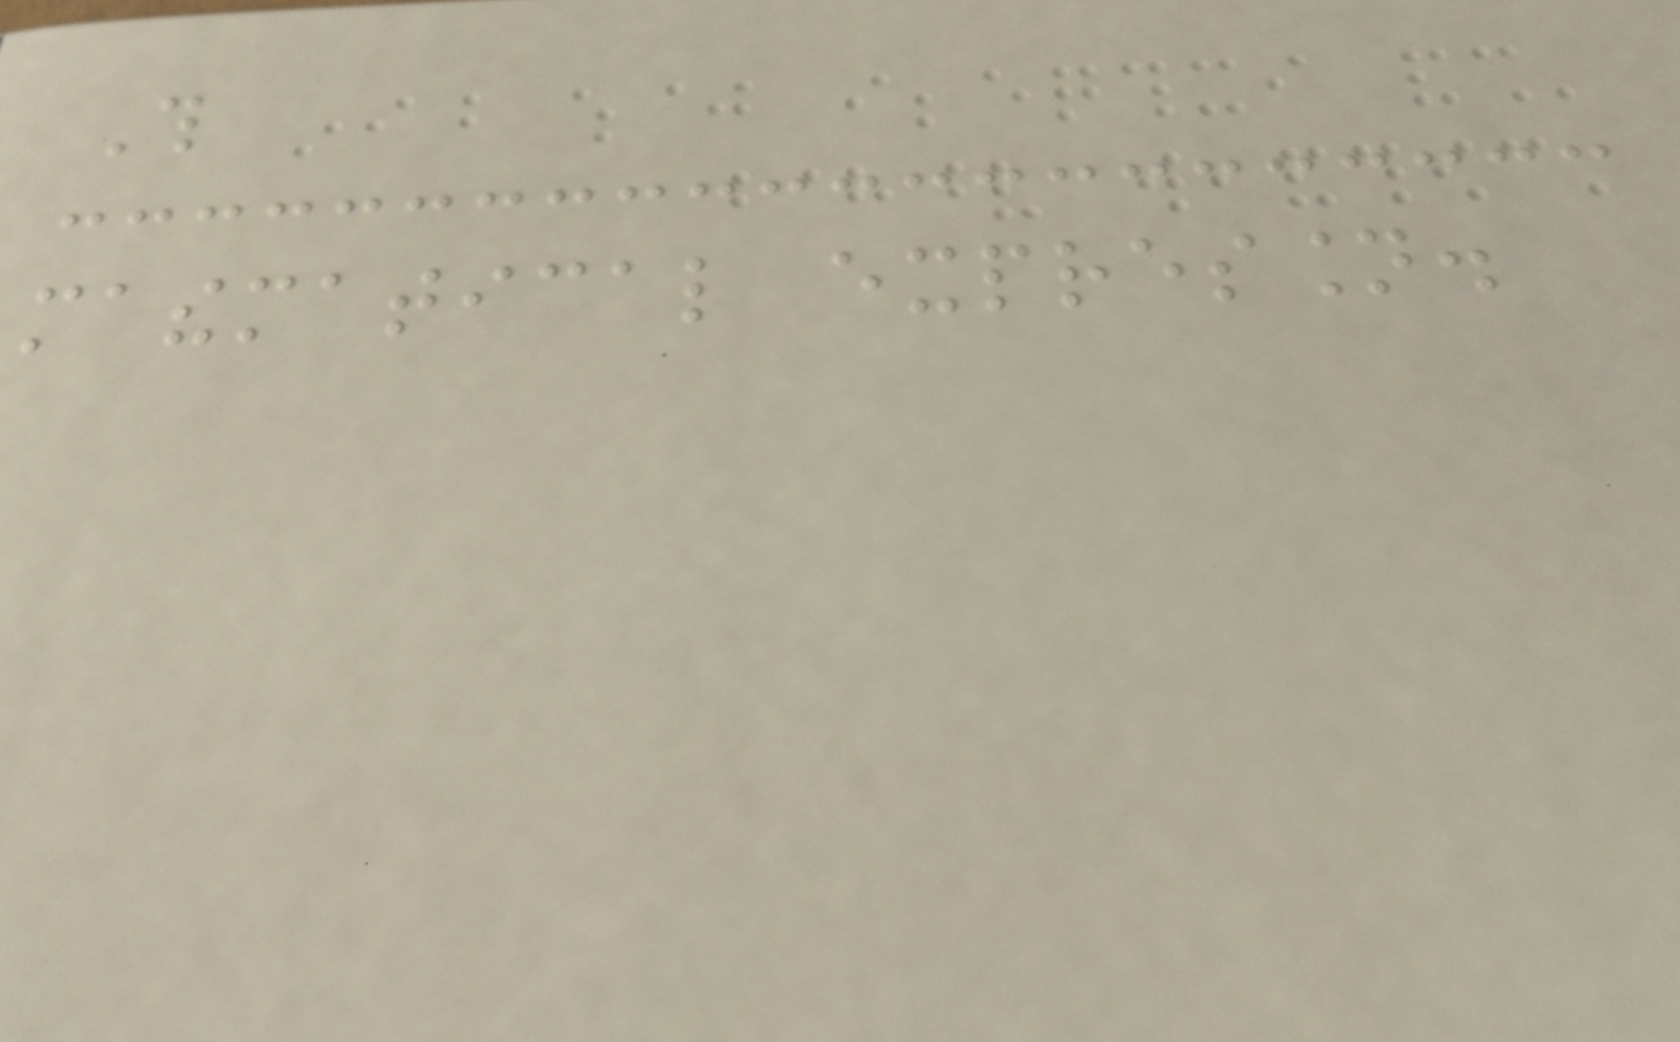This
mathematical expression.
